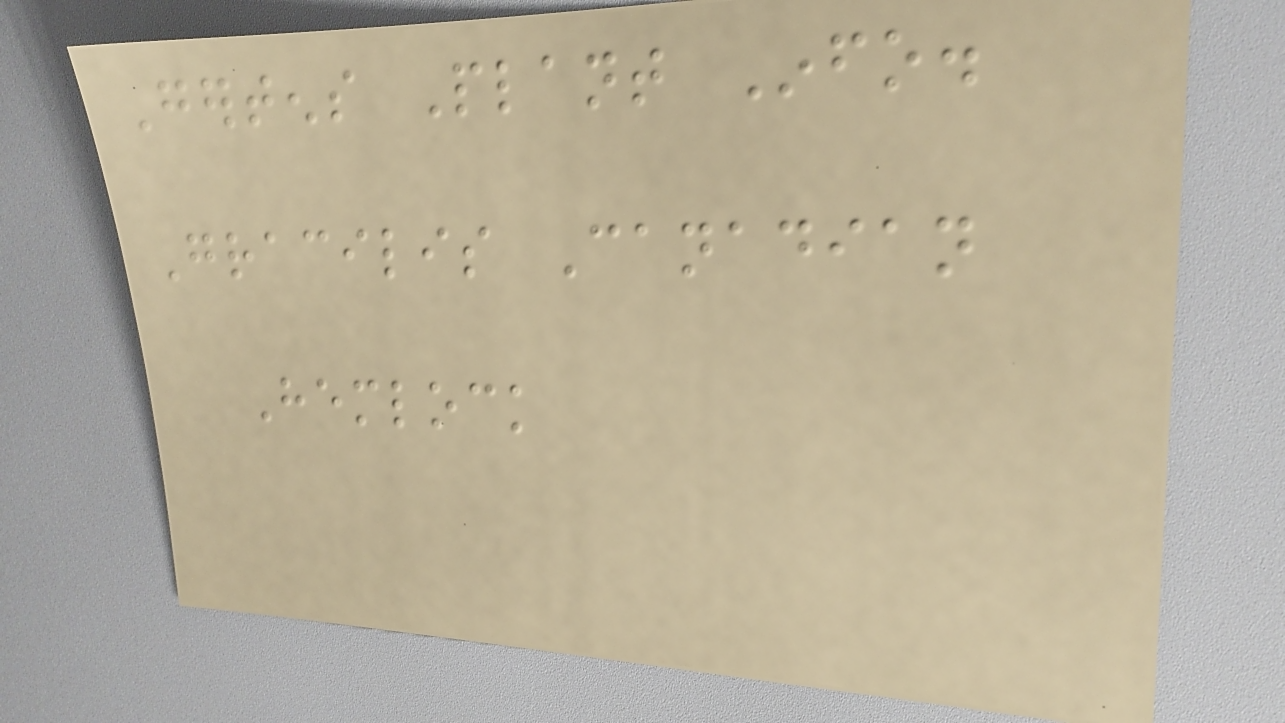Gertens Plant Info.
Gracilis Canadian
Hemlock
